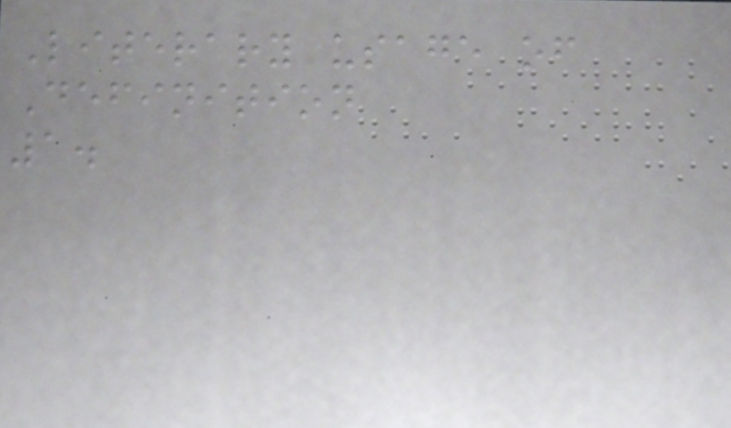Literary usage of
Definition
1.
